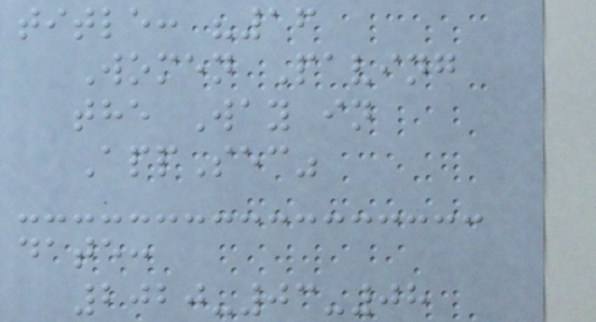title: "16
Women Paving
the Way in
AppSec"
date:
2020-03-08
